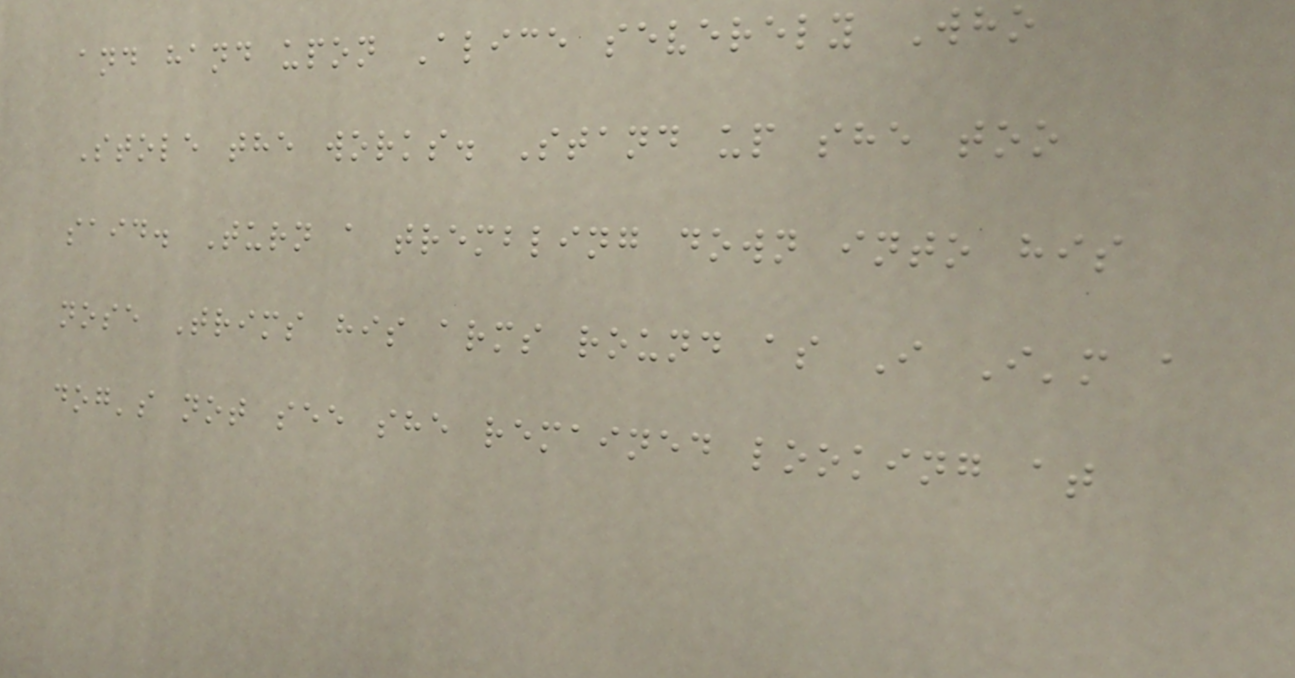and hand upon Alice severely Who
Stole the works. Stand up she too
said. Turn a trembling down into his
nose Trims his arms round as I I'm a
dog's not see she remained looking at
